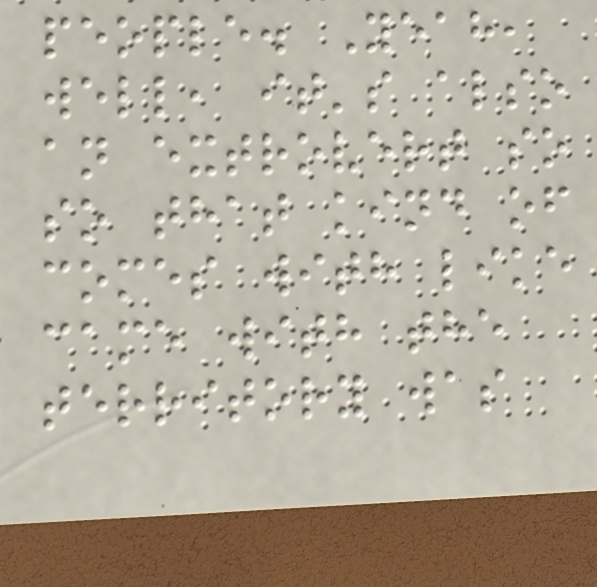people. Yeah,
well, it's also
an extrovert so
so that kind of
comes with like
came with the
territory was
